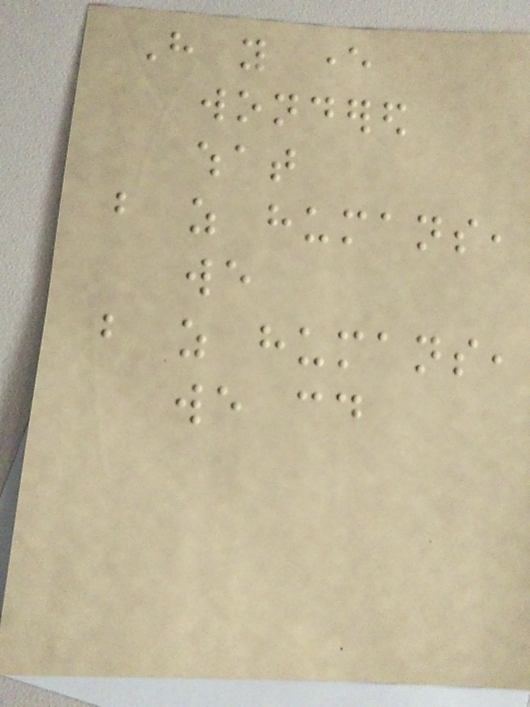Have you ever
wondered
what
but as humans,
we
but as humans,
we could
